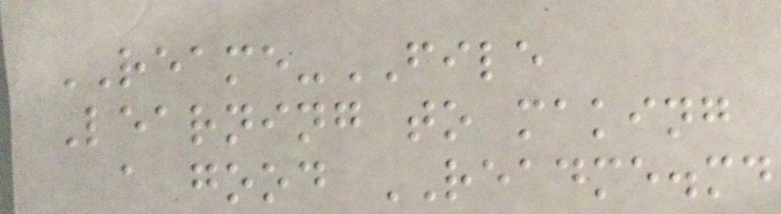REAME-FILE
Learning to making
a good README.md
